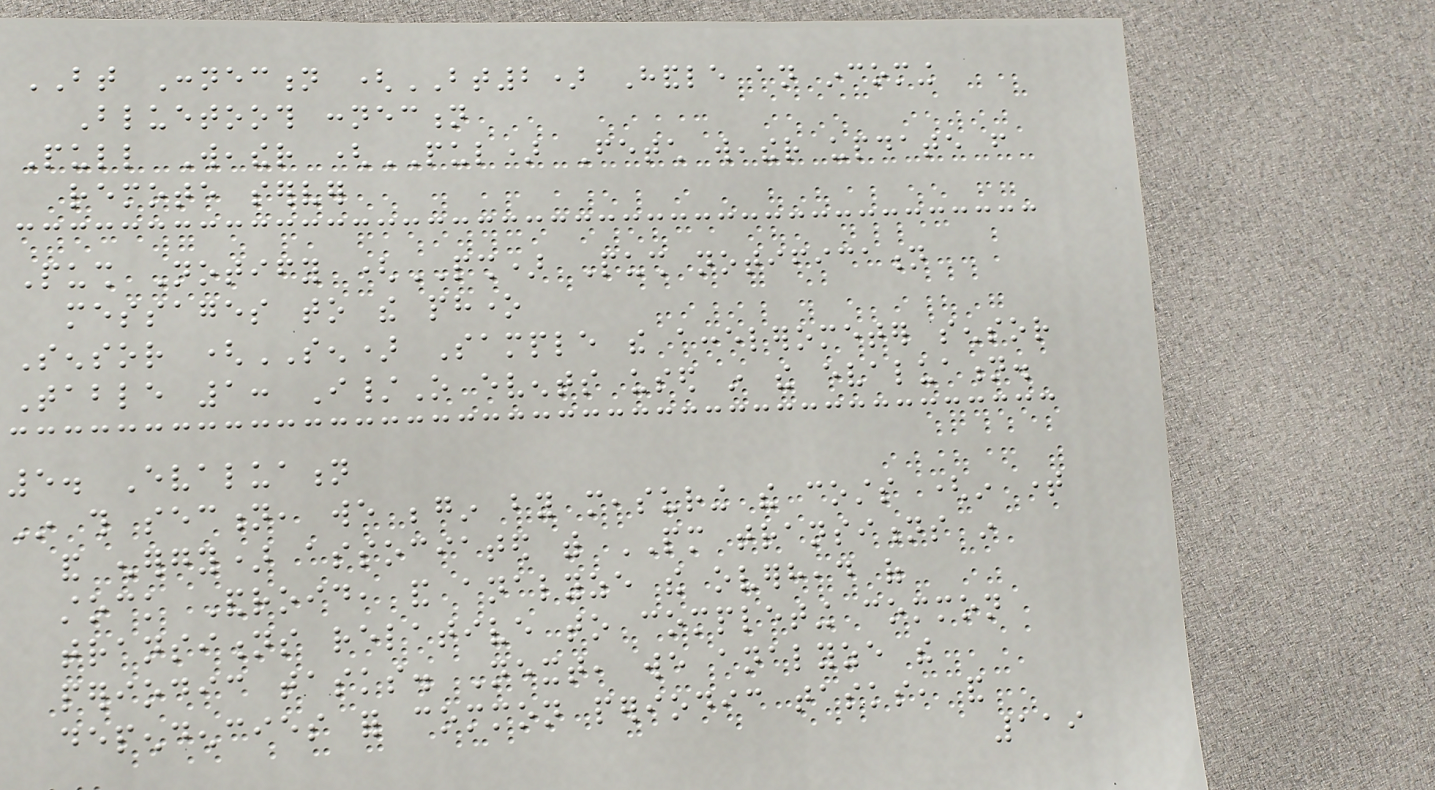BT Connection (BT2) Handle an incoming
Bluetooth connection
Pull Weather (PUL) Fetch weather update from
remote server
Push Notify (PSH) Push notification
messages to the phone
Sensor (SEN) Sample the accelerometer sensor
Table 1: I/O events used in the evaluation.
5. Evaluation
In this section, we begin by measuring the costs (in time
and energy) associated with PM transitions in
stock Android, and analyze the overhead of
transitions relative to completing common
periodic tasks. Next, we analyze the
dependencies for common periodic tasks, and
119
